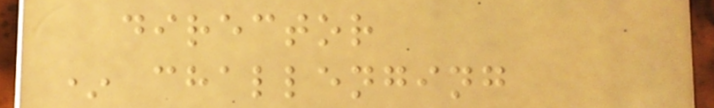director
* challenging
